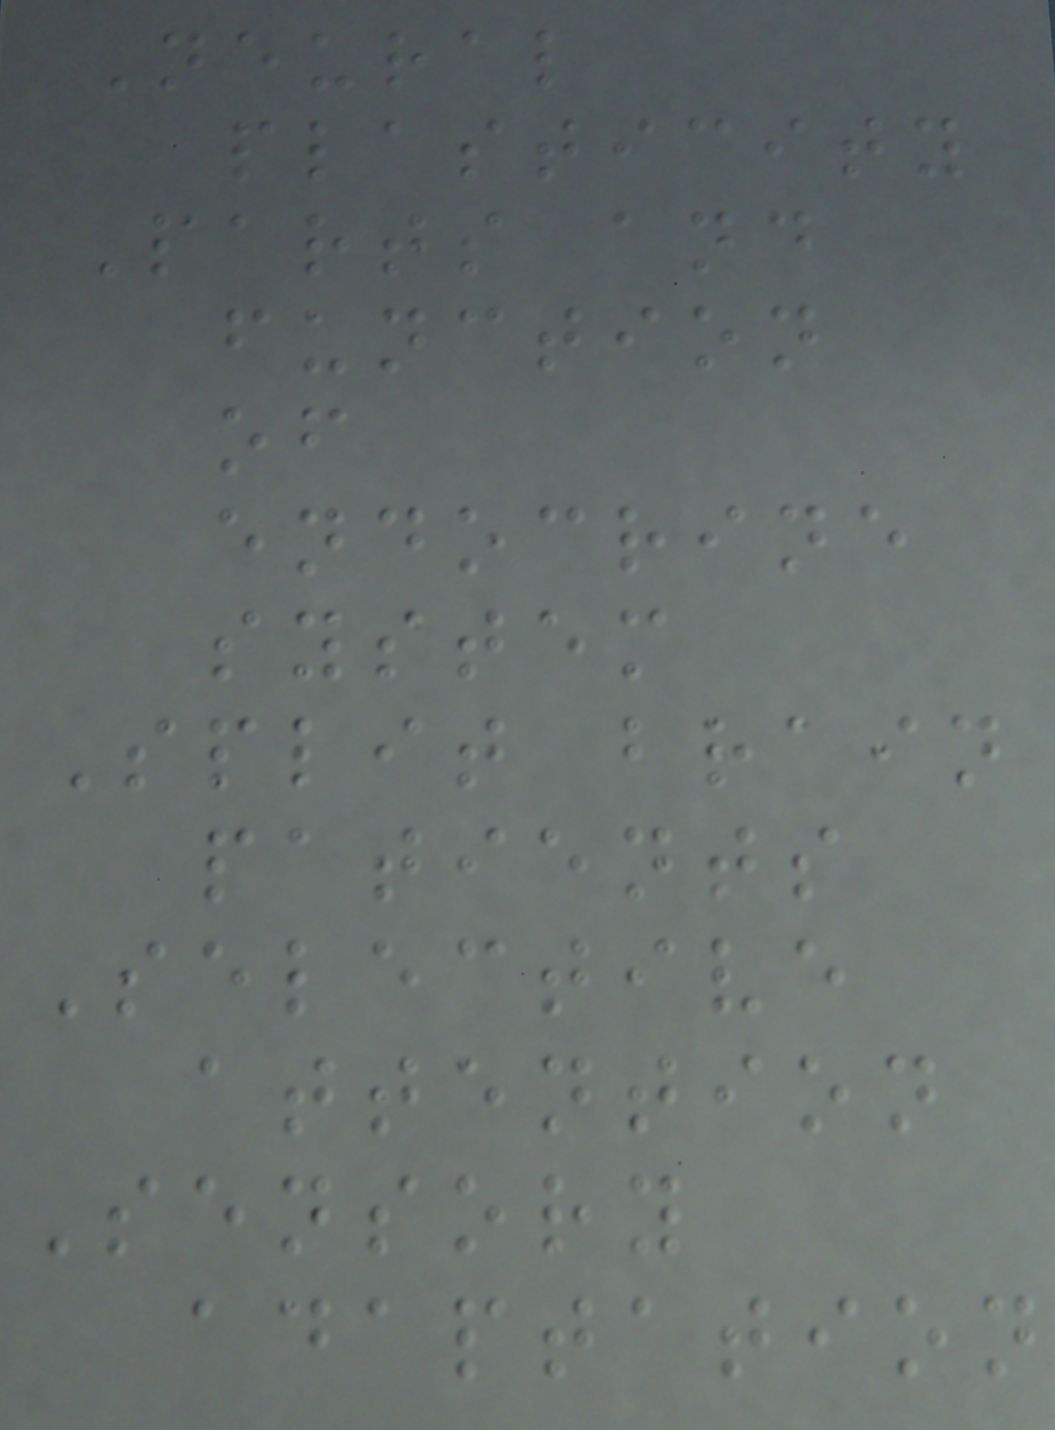Neural
plasticity
Parts and
function
of
endocrine
system
Split brain
patients
Selective
attention
Sensory
adaptation
